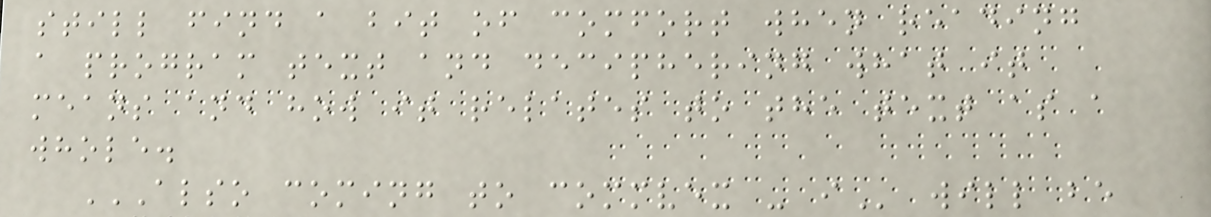still find a bit of comfort when reading
a program text and deciphering what it
means and how it relates to the text as a
whole.
ALSO COMING TO COMMVEX - I will be
